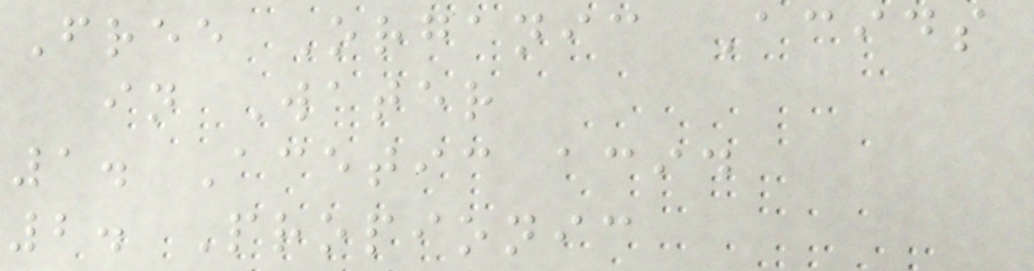Free Organic Acids
in Water
1. Acetic acid
2. Propionic
